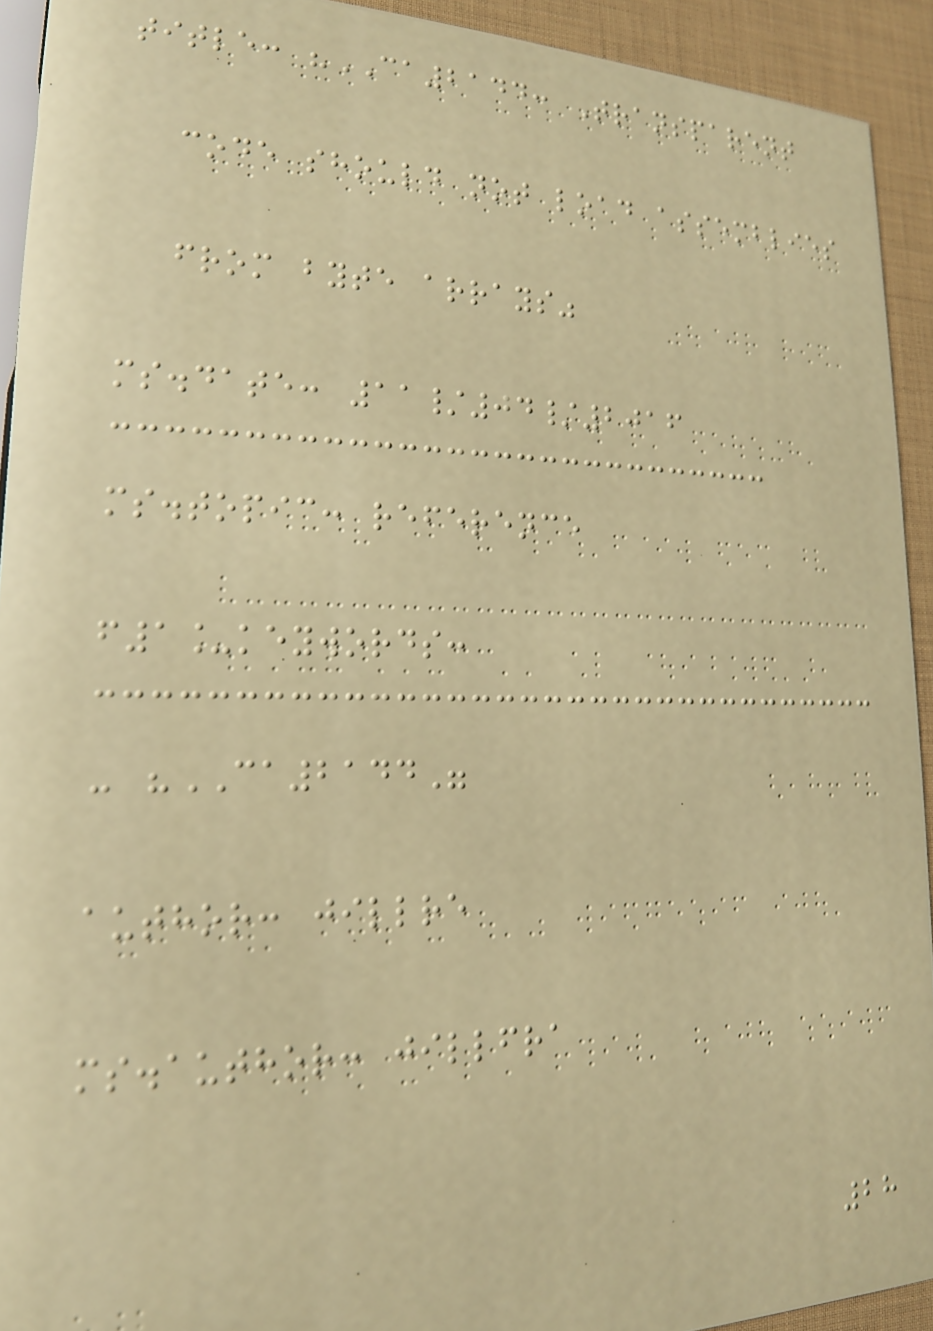title: "CA2144: Transparent
code should not load assemblies
from byte arrays"
ms.date: 11/04/2016
ms.topic: reference
f1_keywords:
- "CA2144"
author: jillre
ms.author: jillfra
28
